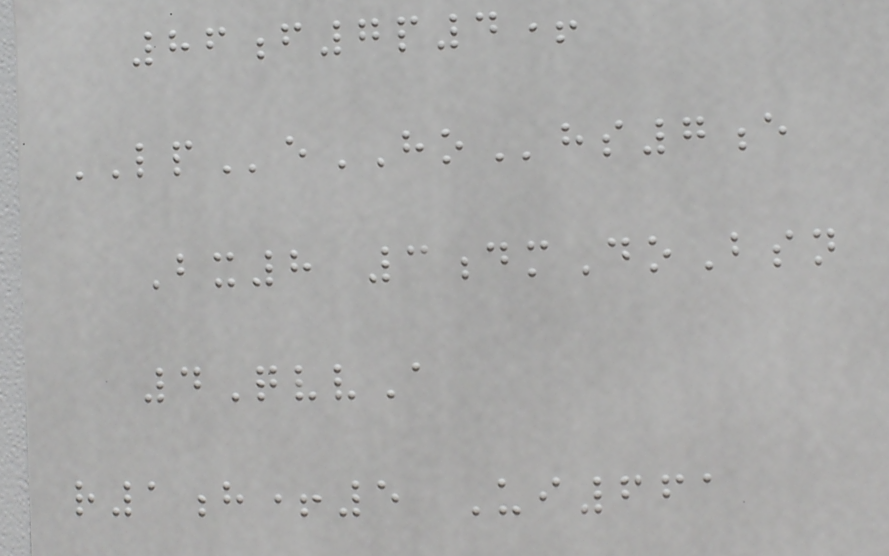86f7p4+
LPeHOhs7e
Bx8 3dmDoBsn
4QvvA
r1h+5 Ui661
